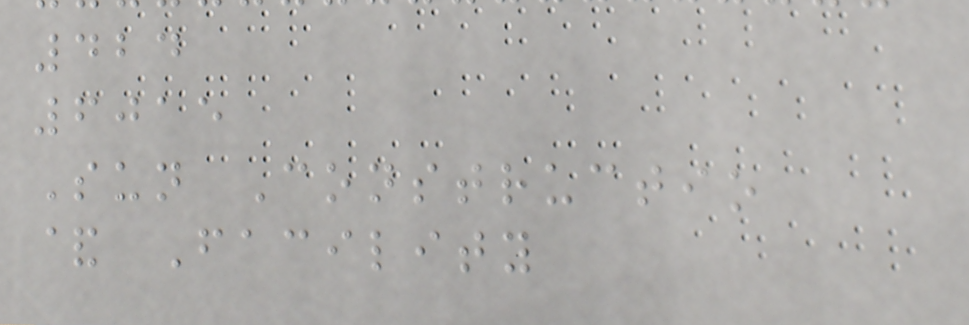424
6015
Sun Constructio
& Facility
